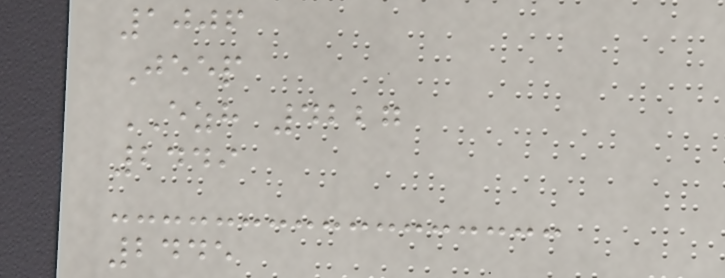1006
Jeep
EZH 4227
2449
2445
